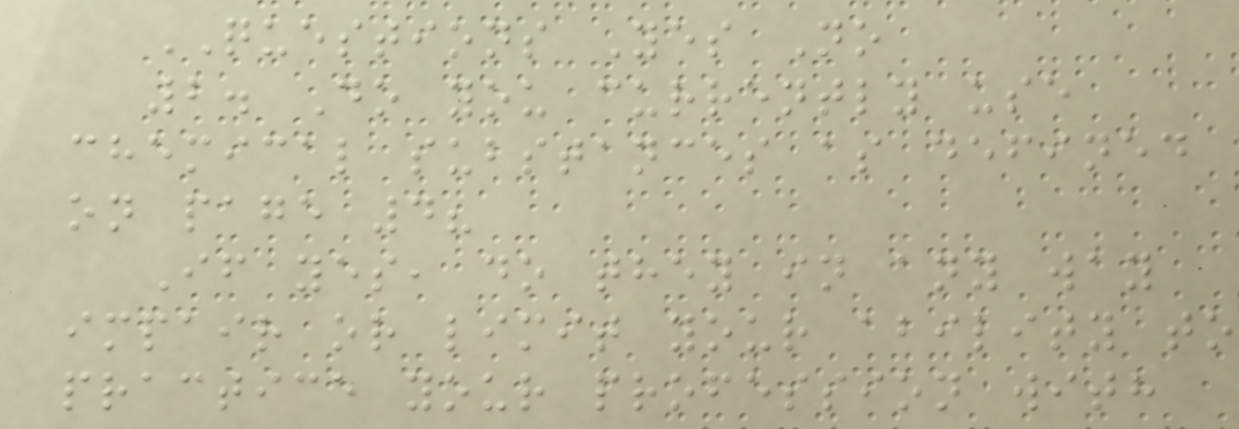QUESTIONS Yes No
2. Do you currently use
chemical substances as defined
on page 4?
If yes, do they in any way
impair or limit your ability to
practice your profession with
